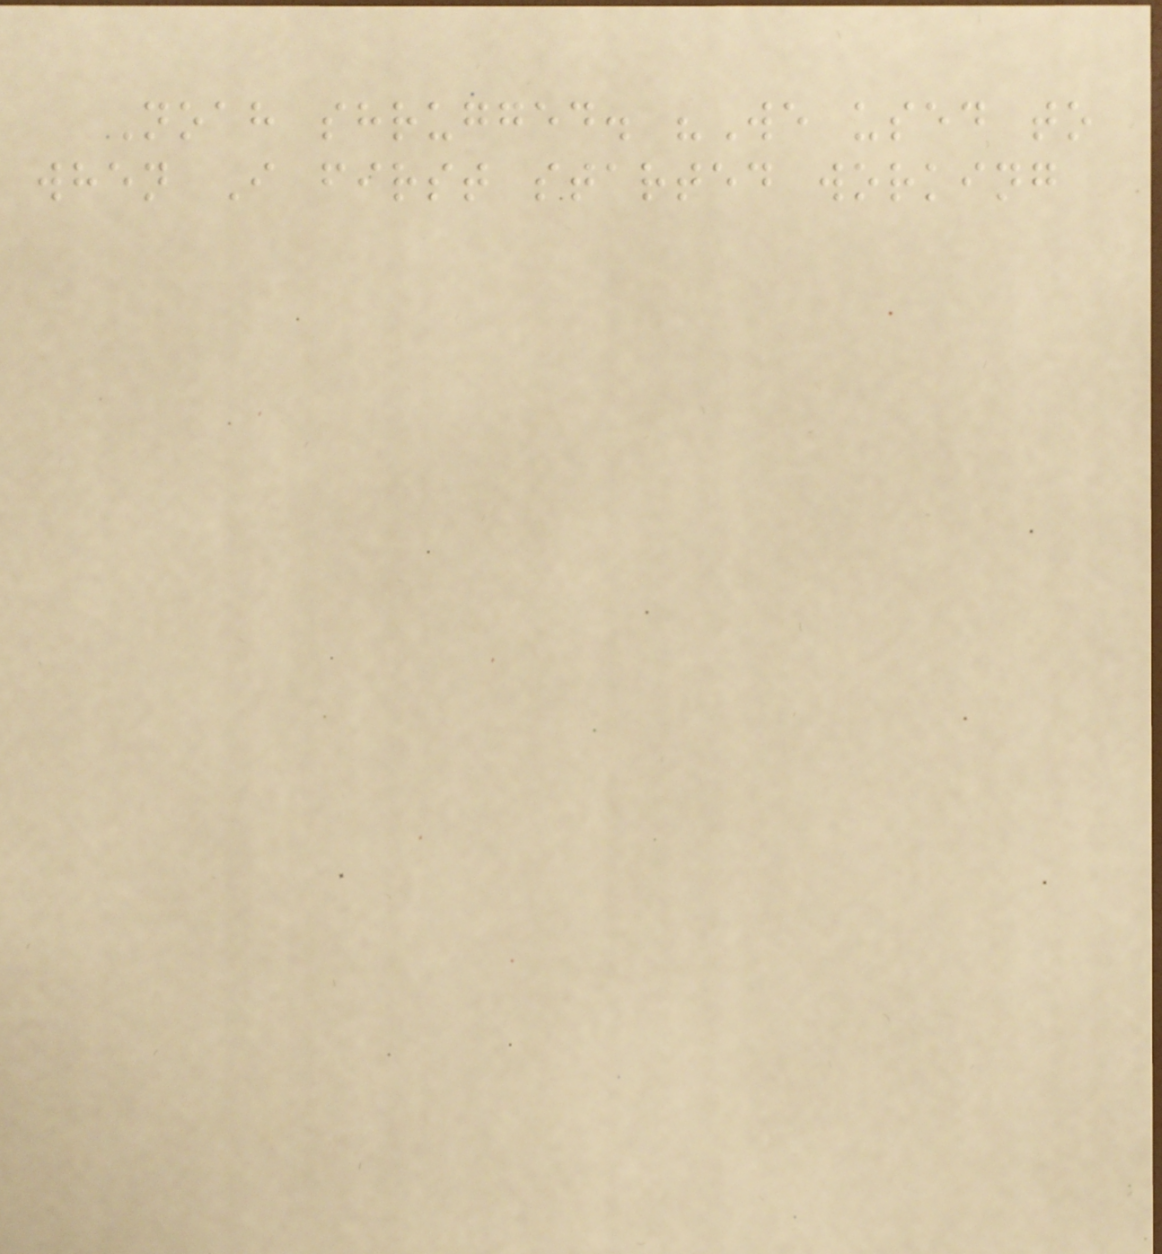Noah shrugged. "We used to
when I first started working
